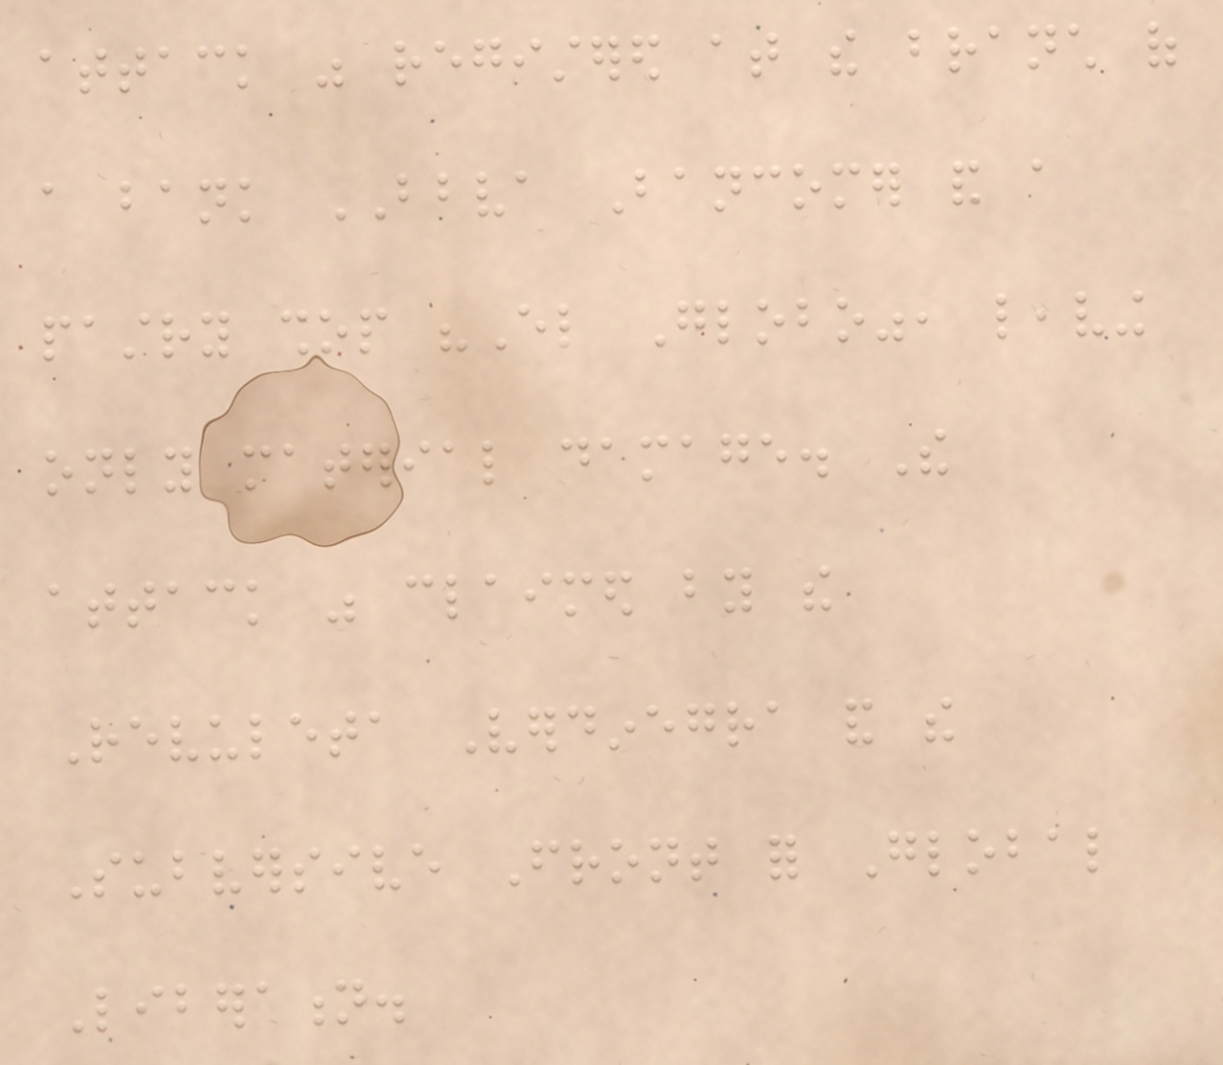attack was registered at the branch of
a bank BBVA Bancomer and a
pastry shop "El Globo", leaving
only material damage. The
attack was claimed by the
Revuleta Verdinegra and the
Subversive Front for Global
Liberation.
